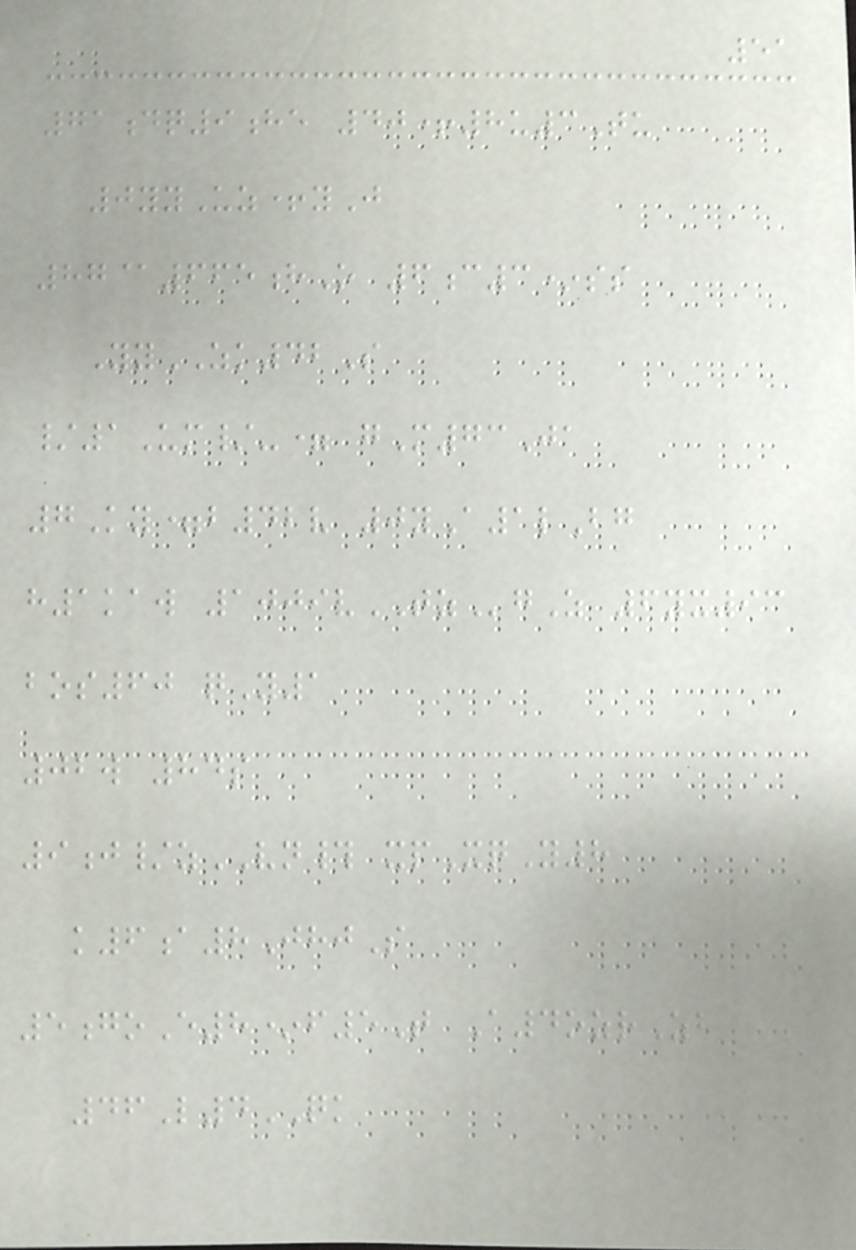51
71dq9he 40+8u3Tu
0yyUz+yJ
87@665hO 6c3*ss
YyZK42S
/1Um/-= gM73Ja
7Ky=b42v 0yA1lBg
h1kaw 1009vTZgZ 6yx93
bos60 qY1
02w 84s
9j/zVN# xpXqY8
k6a8JhjS
5goE8*f5T A4ozrZb
46L4QK
